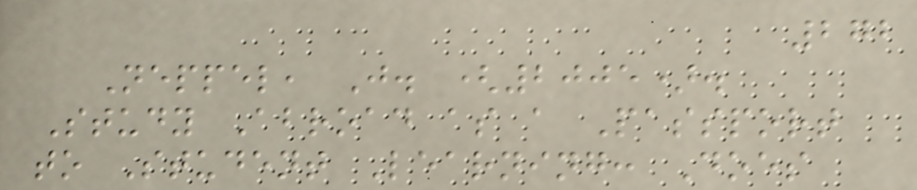272
Neppel, J. (2005).
Study Abroad as a Passport
to Student Learning: Does
